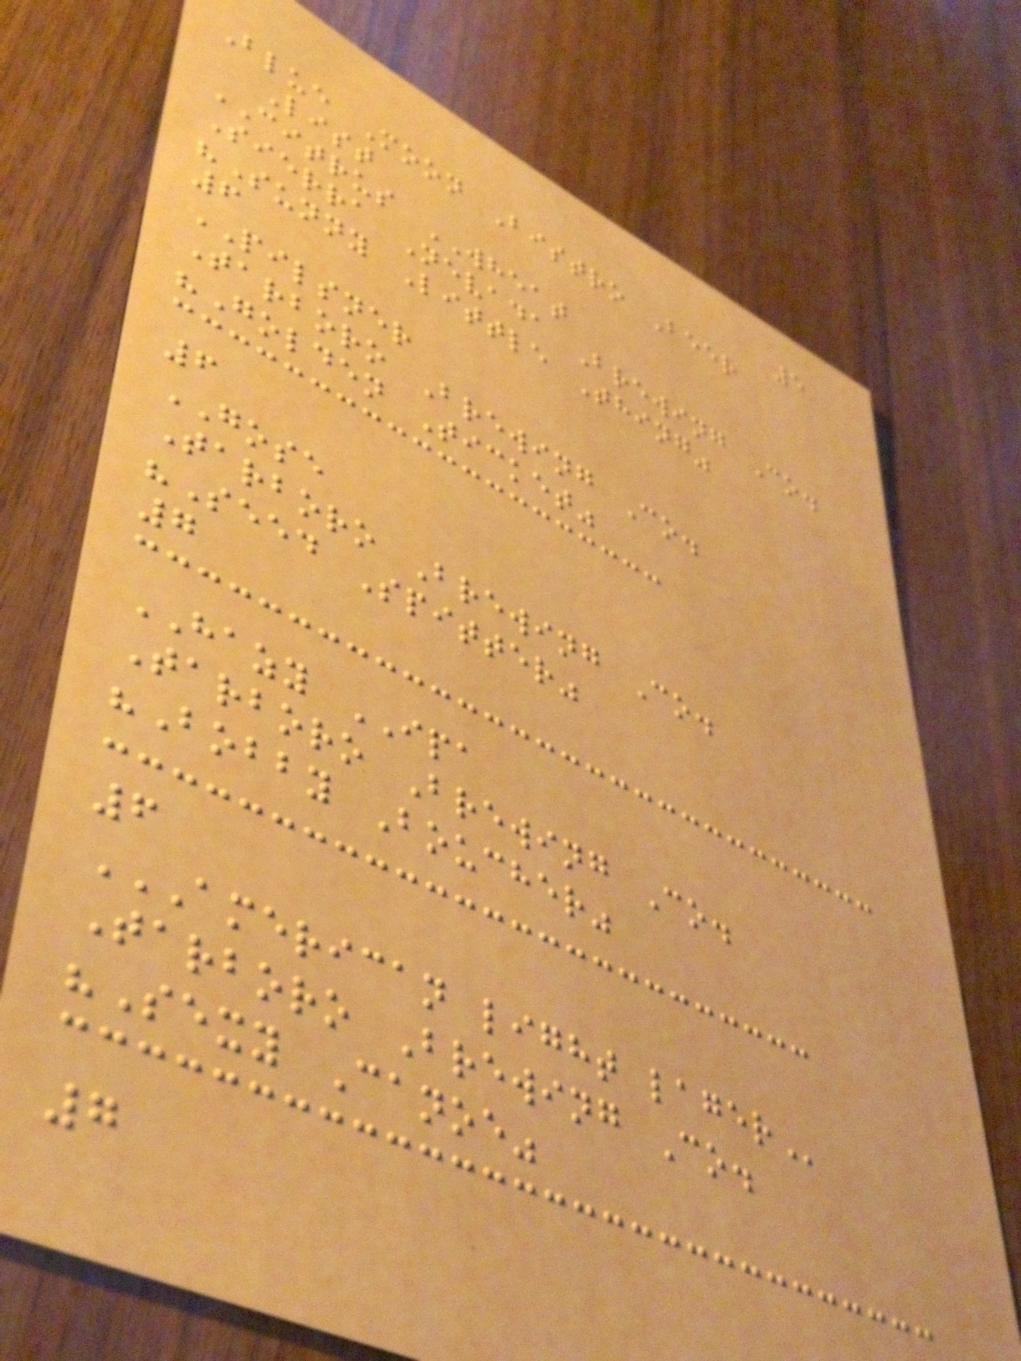5
Blue Moon Bistro Beer
List
CITRUS WHEAT
Sierra Nevada Brewing Co.
"Sunny Little Thing"
6
PILSNER
Tarboro Brewing Co.
"Golden Ticket"
6
GOSE
Tarboro Brewing Co.
"Seed Spitter"
7
HAZY IPA
Tarboro Brewing Co.
"Bobby Boucher"
6
AMERICAN LIGHT LAGER
Tarboro Brewing Co.
"Sexy Canoe"
7
